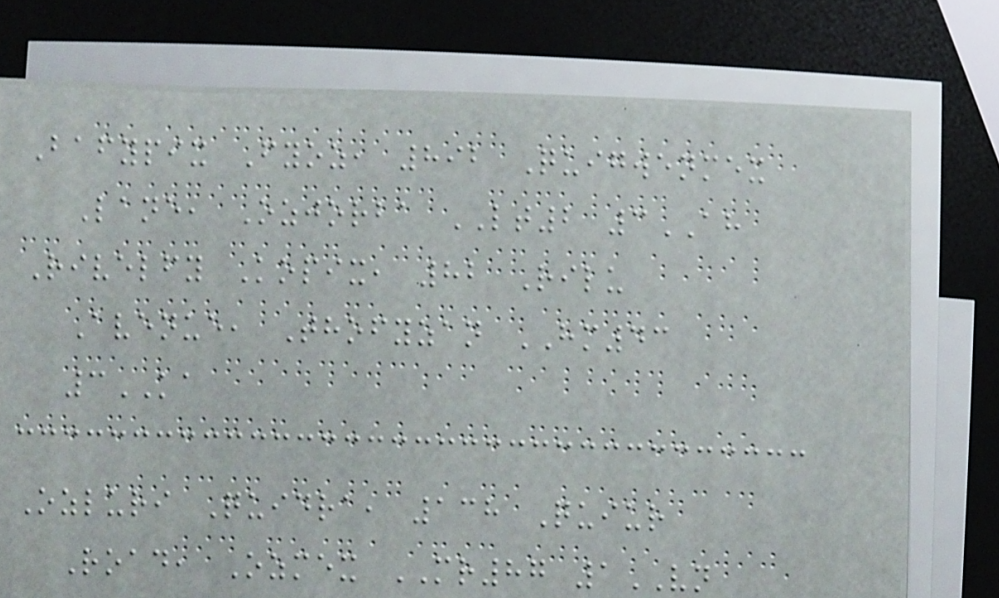Bafypix Fyoz, 892 Quigwenmex
Lane, Ozjorba LT2 3AH
Rivelfy Kopix, 82 Rilu
Avenue, Thofyzan HM43
3KA
Ozluri Quidra, 138 Quiur
Road, Ozmex MR87 1VN
